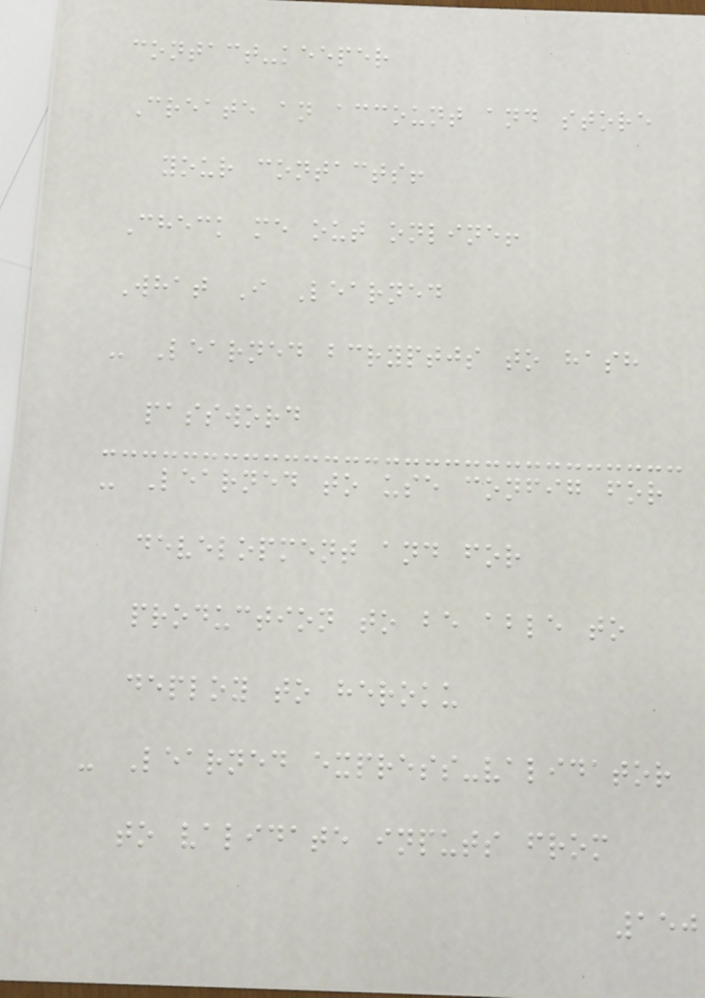contact-keeper
Create an account and store
your contacts!
Check me out online!
What I Learned
- Learned bcryptjs to hash
password
- Learned to use config for
development and for
production to be able to
deploy to heroku
- Learned express-validator
to validate inputs from
150
